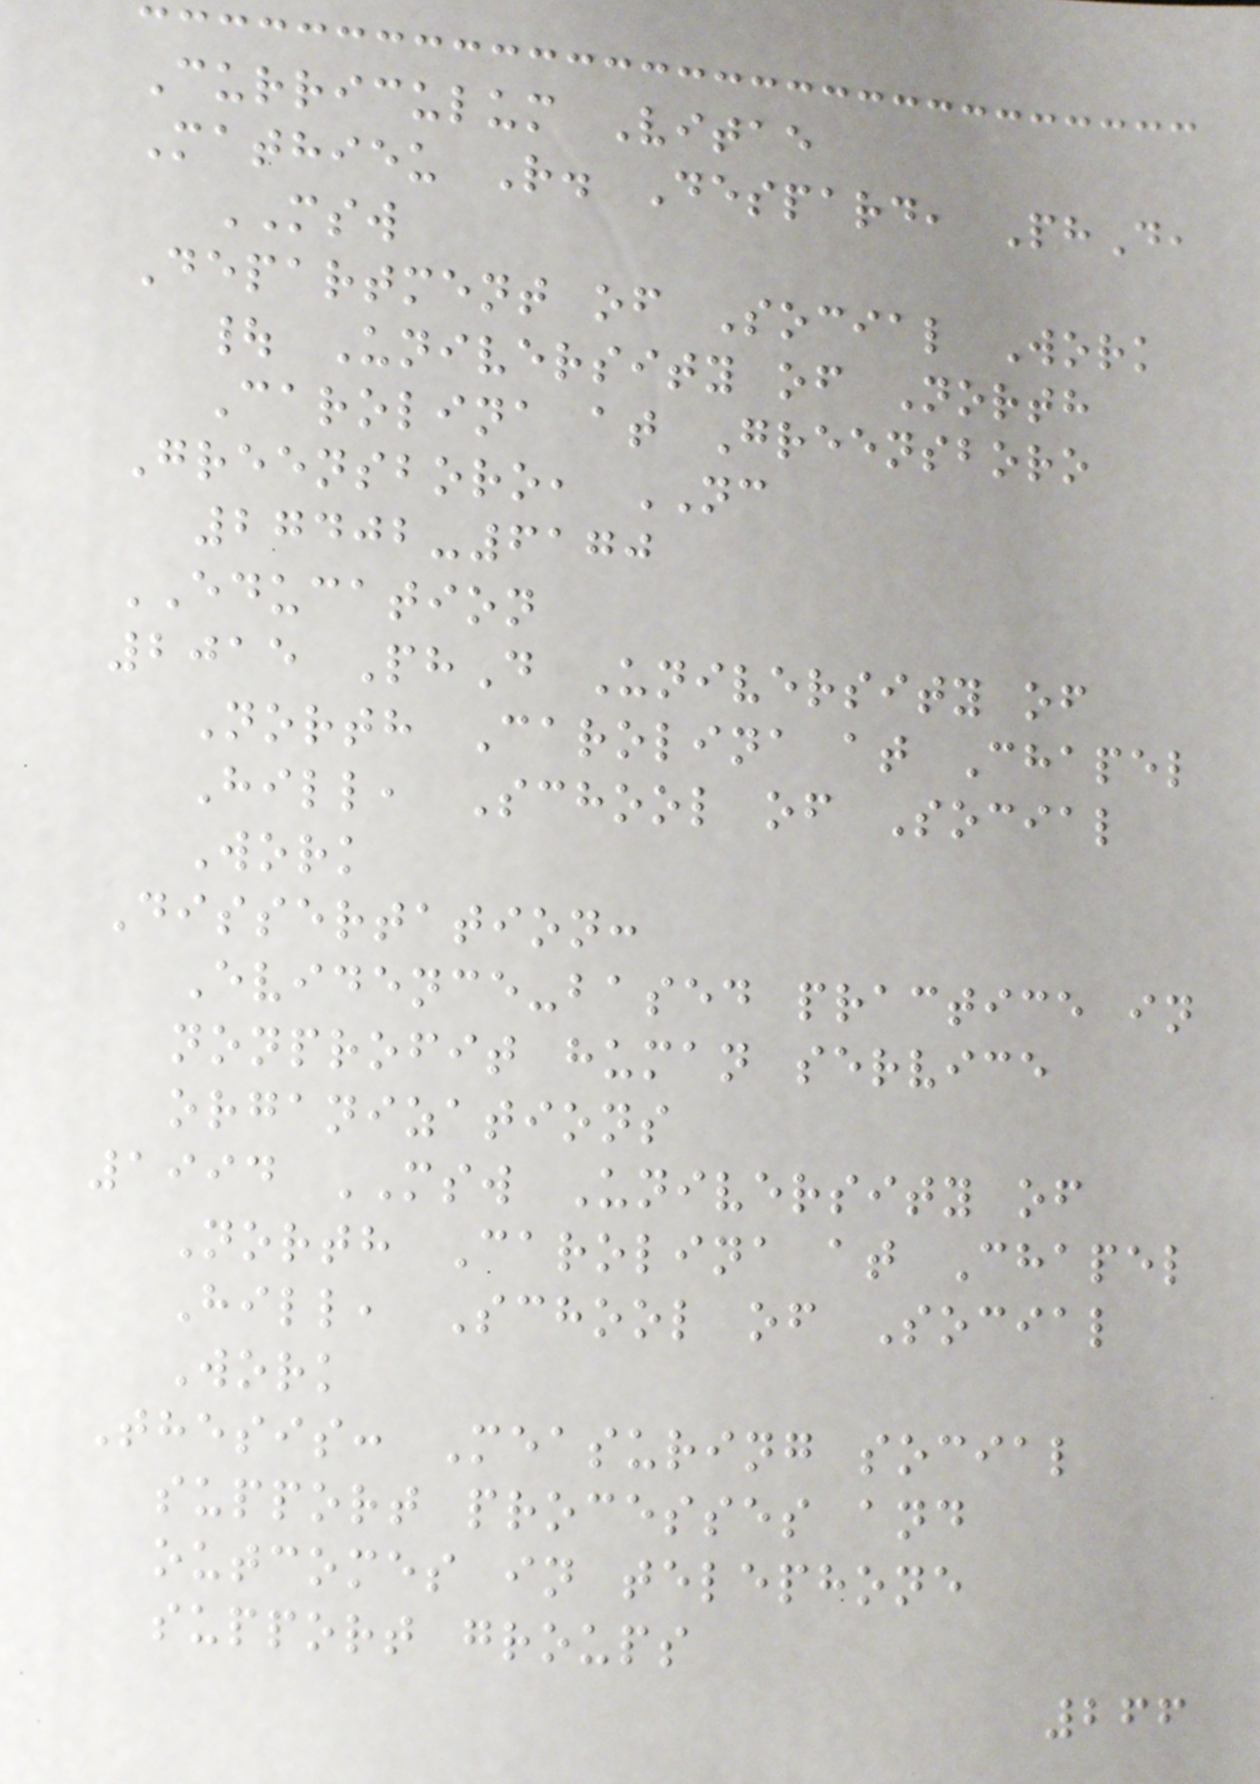Curriculum Vitae
Mathieu R. Despard, PhD,
MSW
Department of Social Work
| University of North
Carolina at Greensboro
Greensboro, NC
27402-6170
EDUCATION
2015 PhD University of
North Carolina at Chapel
Hill, School of Social
Work
Dissertation:
Evidence-based practice in
nonprofit human service
organizations
1994 MSW University of
North Carolina at Chapel
Hill, School of Social
Work
Thesis: Measuring social
support processes and
outcomes in telephone
support groups
266
